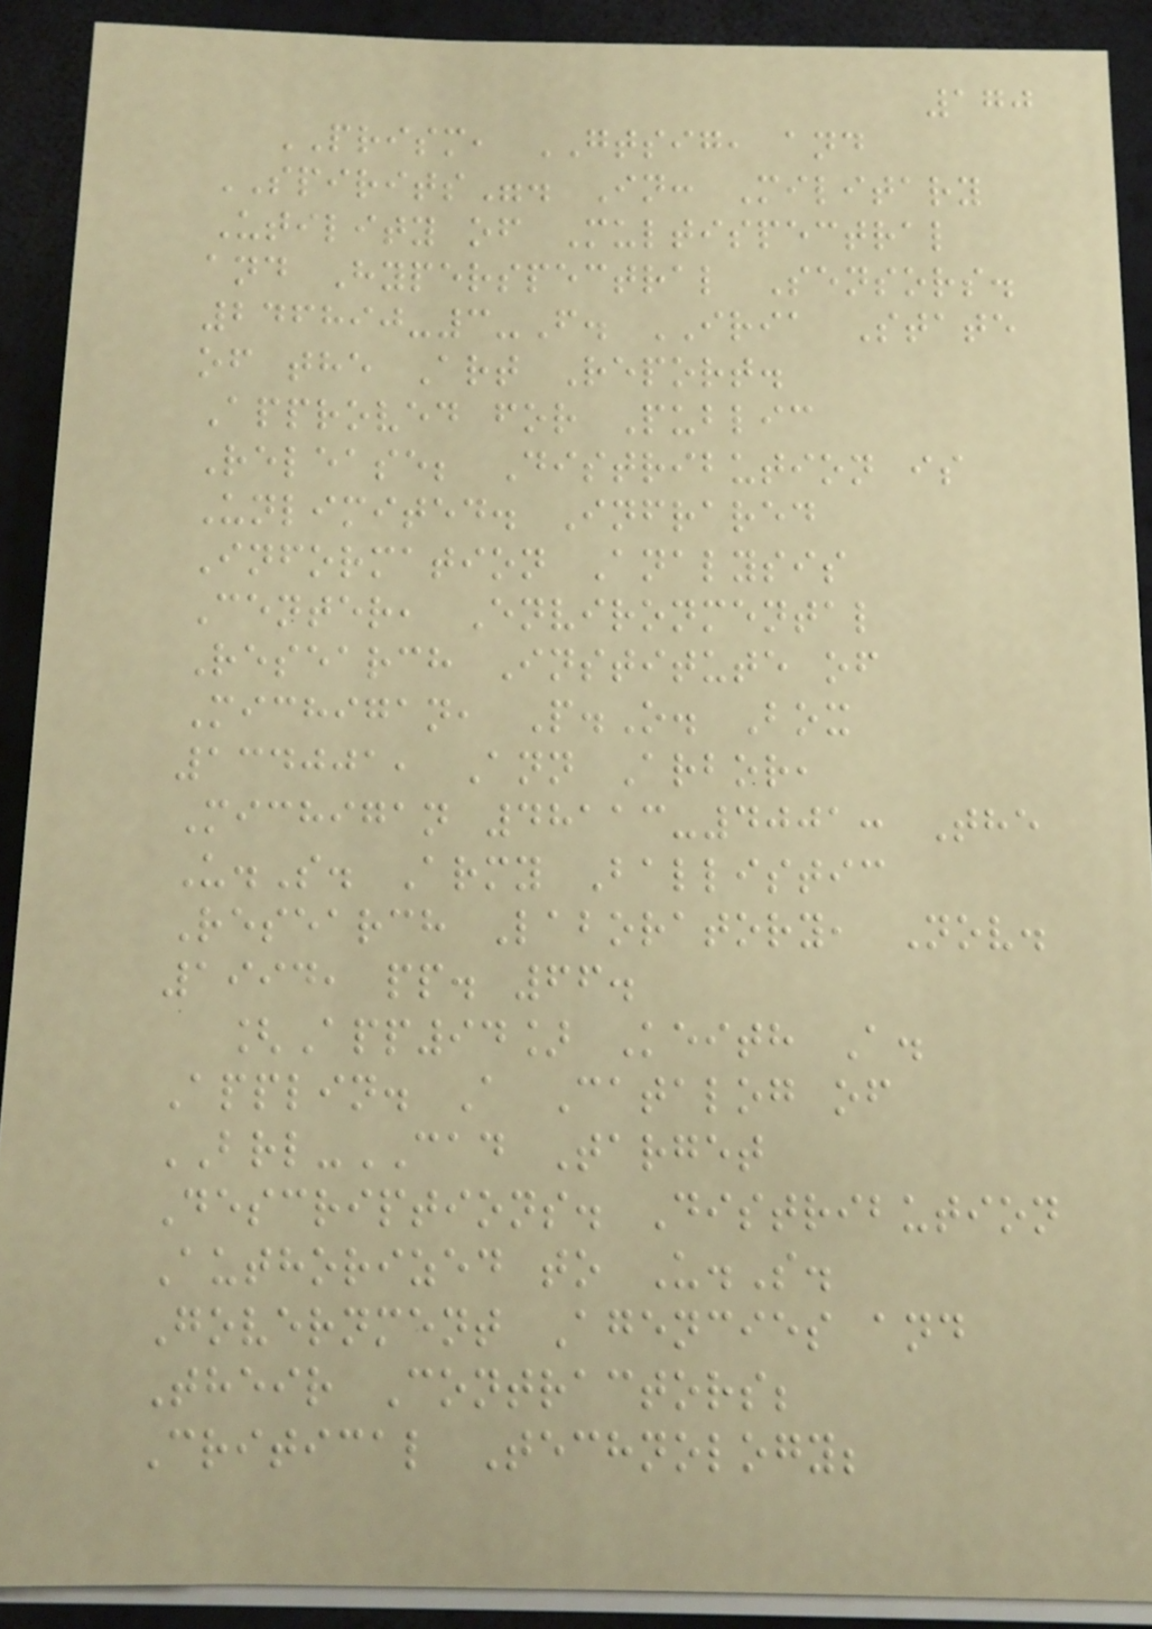170
PRISM, GTSIG, and
SPIRITS". In: Military
Utility of Multispectral
and Hyperspectral Sensors.
246890-3-F. IRIA State
of the Art Report.
Approved for Public
Release; Distribution is
Unlimited. Infrared
Information Analysis
Center, Environmental
Research Institute of
Michigan, P.O. Box
134001, Ann Arbor,
Michigan 48113-4001: The
U.S. Army Ballistic
Research Laboratory, Nov.
1994, pp. 66.
[App94] Keith A.
Applin. A Catalog of
BRL-CAD Target
Descriptions. Distribution
Authorized to U.S.
Government Agencies and
Their Contractors;
Critical Technology;
